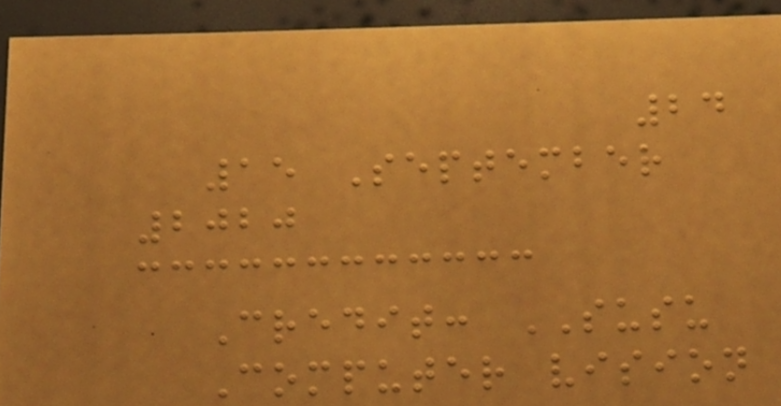24
15 September
2020
Credit: SUSU
Computer vision
